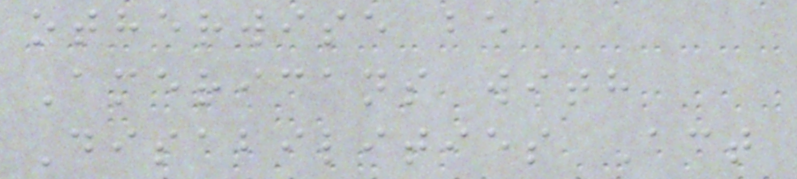otherwise be
Americans with
Disabilities Act
